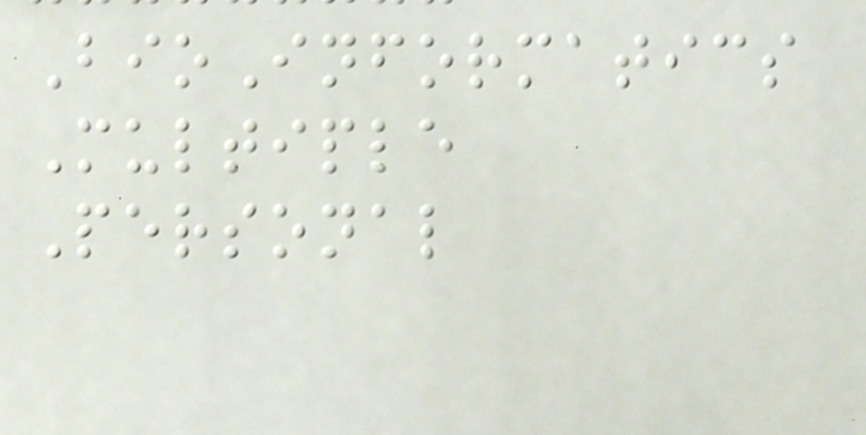BioInformatics
Multiple
Personal
